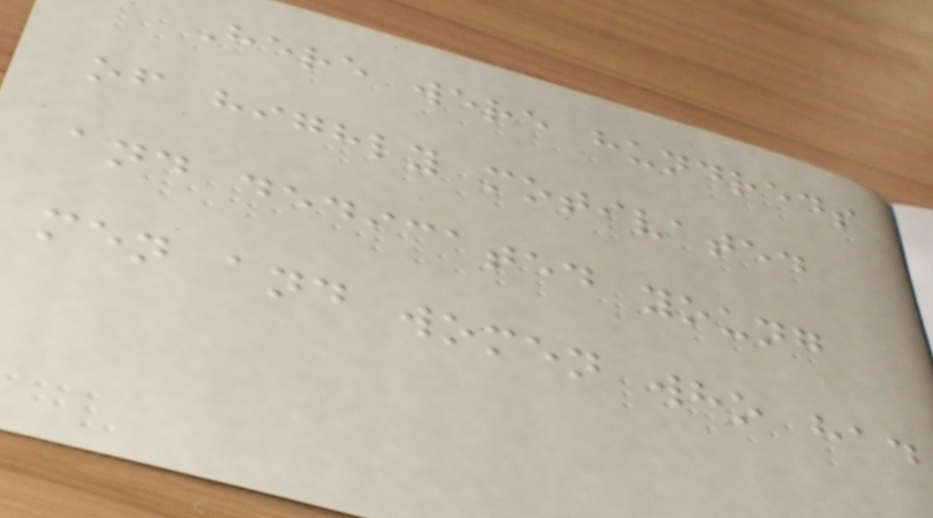Here were hundreds
of highly motivated
and dedicated young
men and women who had
